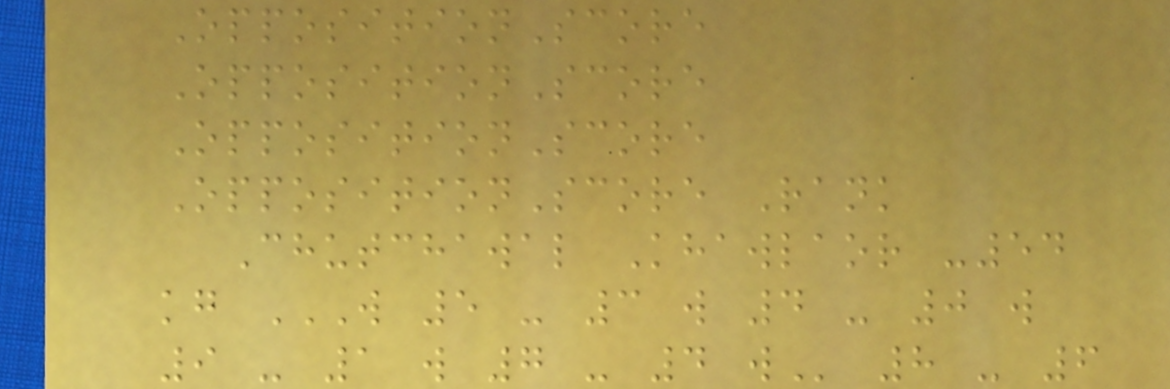OppositionScore
OppositionScore
OppositionScore
OppositionScore Rank
Chutchawal Khawlaor -54
kg W 5 - 3 W 4 - 0 W
9 - 1 W 7 - 4 W 8 - 6
